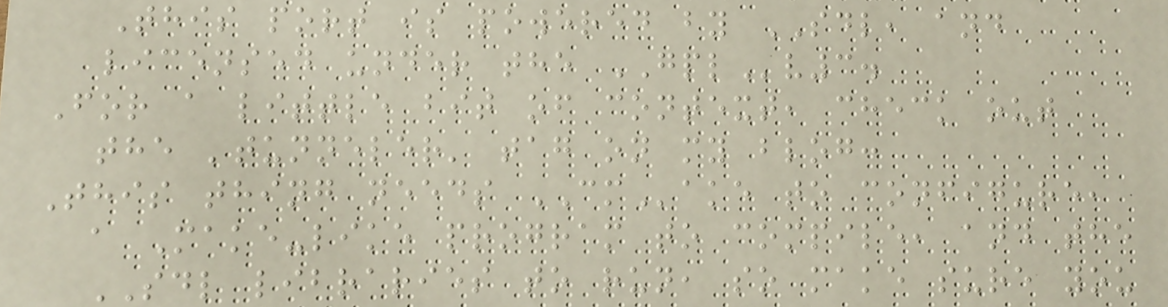This port is powered by SDL, and
licensed under the GPLv3.
For a little bit of context, check out
the 'tunneler' tag on my blog:
This thing needs CMake to configure,
a Make-like program to compile, and the
SDL libraries to run, so make sure you
